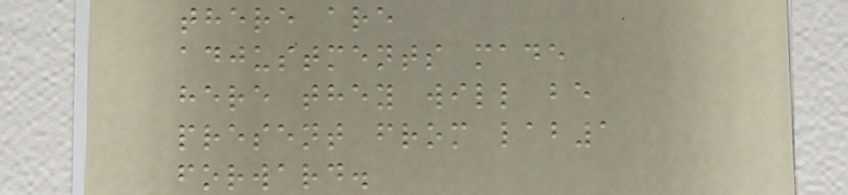there are
adjustments made
here they will be
present from lab1
forward.
